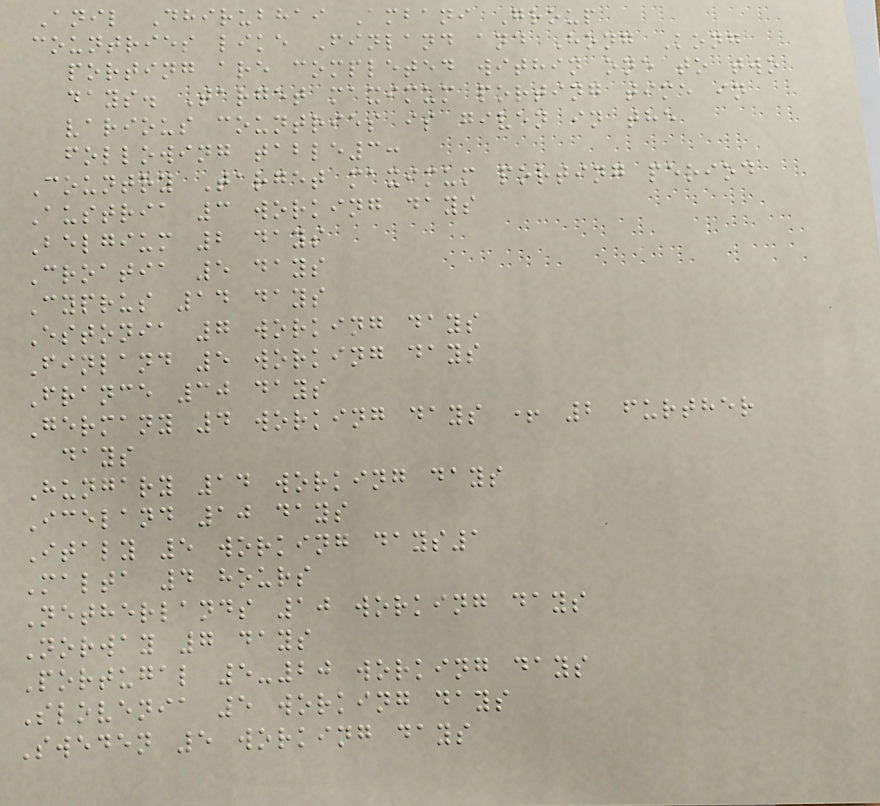Anil Dhirubhai Ambani Group
countries like Finland and Hong Kong
porting are completed within one to two
days. Target maximum porting time in
various countries is given in the
following table3:
Country Target maximum porting period
Austria 3 working days
Belgium 2 days
Croatia 5 days
Cyprus 14 days
Estonia 7 working days
Finland 5 working days
France 30 days
Germany 4 working days + 2 further
days
Hungary 14 working days
Iceland 10 days
Italy 5 working days1
Malta 4 hours
Netherlands 10 working days
Norway 7 days
Portugal 5-20 working days
Slovenia 5 working days
Sweden 5 working days
